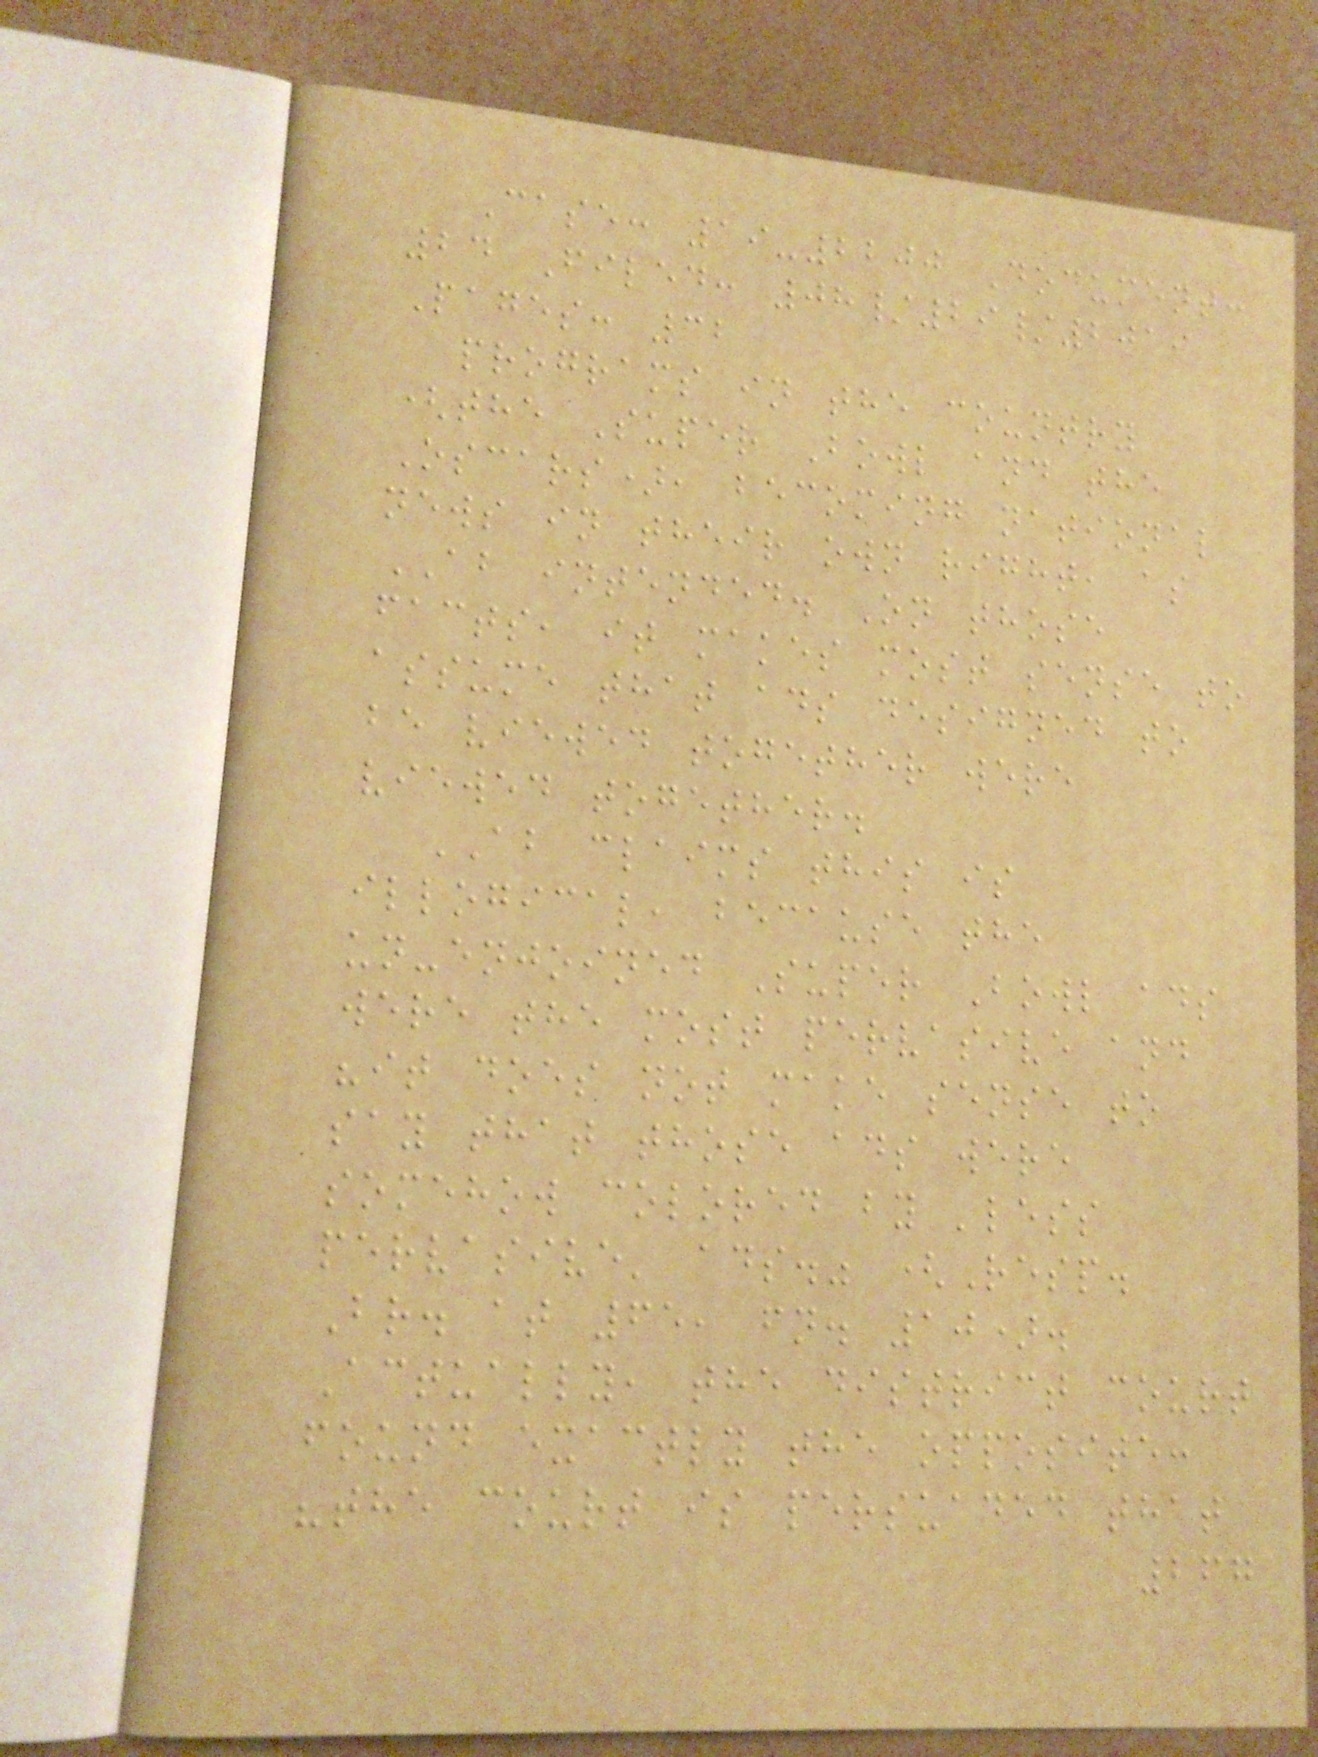Case: 19-2200 Document:
24 Filed: 08/29/2019
Pages: 32
programs in the country
(the Super Bowl and the
Oscars), becoming national
news in their own right, as
AB intended. On those
facts, it makes most sense to
assume that ads designed to
be viewed together were
viewed together.
AB claims this is
illogical, because the
un-enjoined Super Bowl ads
were the most pervasive and
"it does not make sense to
say that those ads were
somehow colored by 'less
pervasive' ads." (Resp.
Br. at 65, fn. 10).
Actually, the district court
found exactly the opposite:
"the court is persuaded that
267
